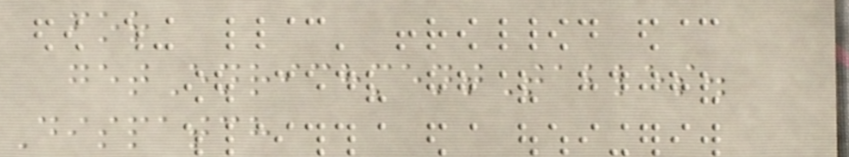for
getEnrichmentTables.
Dispatch
